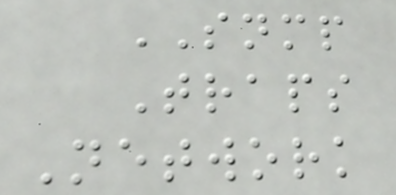SNMP
Traps
Network
